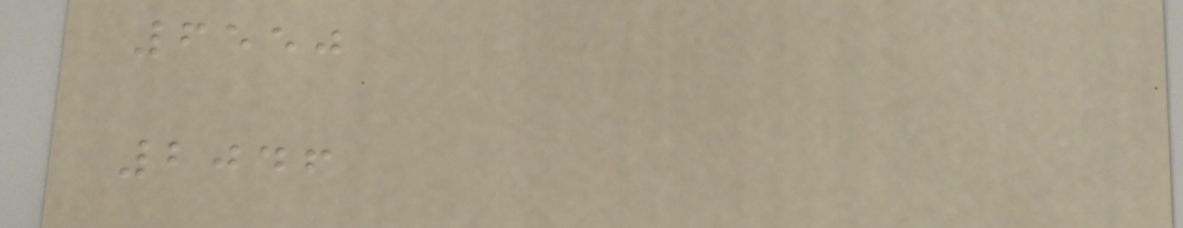6550
2046
